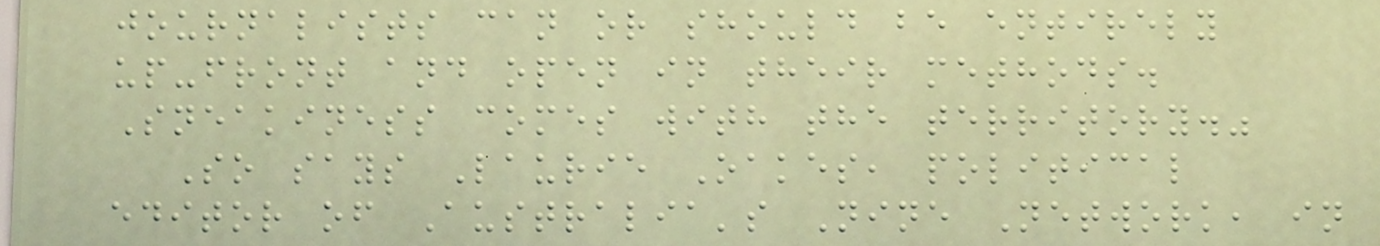journalists can or should be entirely
up-front and open in their methods.
Sneakiness comes with the territory."
So says Laurie Oakes, political
editor of Australia's Nine Network, in
